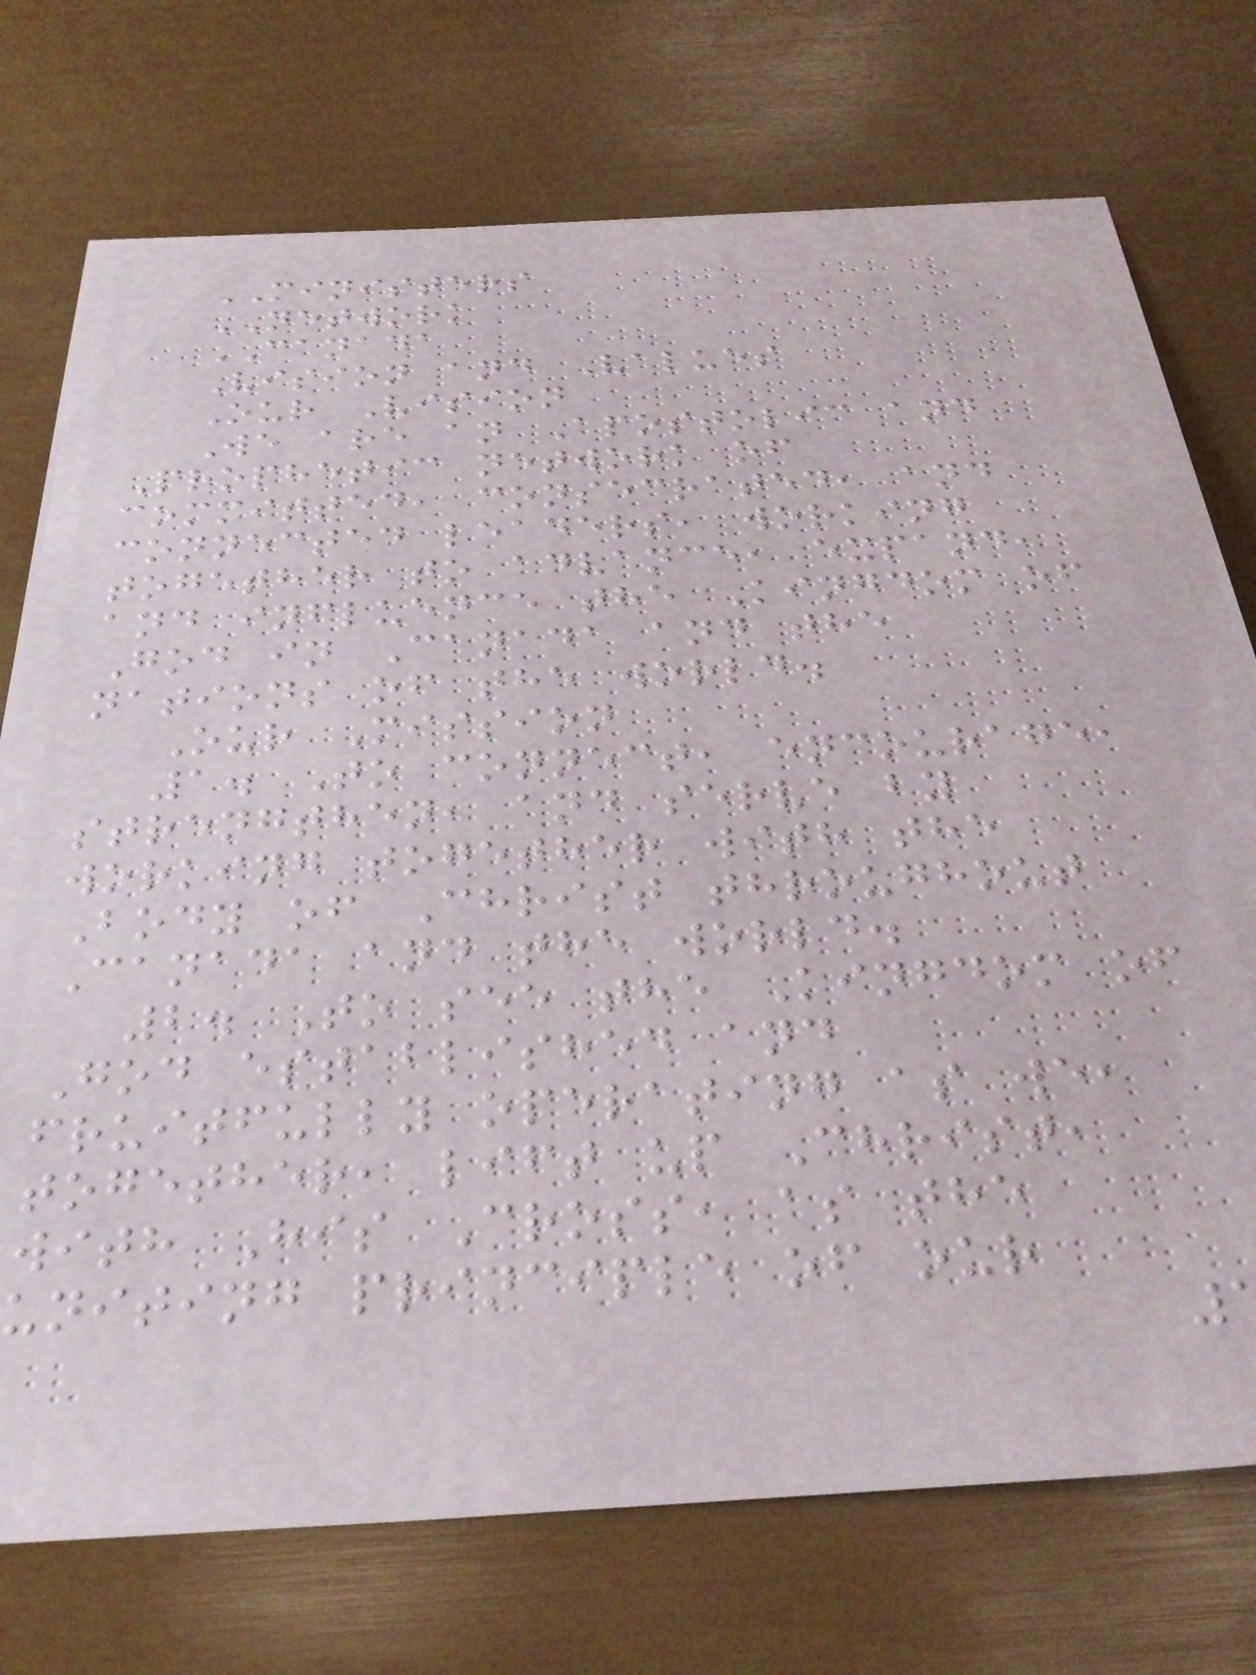MINISTERS
NETWORK
CANADA
Vision and Values
Our Vision
We are an Apostolic and
Prophetic network of
committed, consecrated, and
connected leaders, working
together to advance, expand,
and influence the Kingdom of
God in Canada and the
nations of the world.
Our Mission
1. To connect, encourage,
strengthen, and serve by
working together with the
Body of Christ throughout
Canada and the world.
2. To see the Kingdom of
God established and
fruitfully operating as we,
together, lift up Christ,
with His Cross, as the
uniting principle of our
